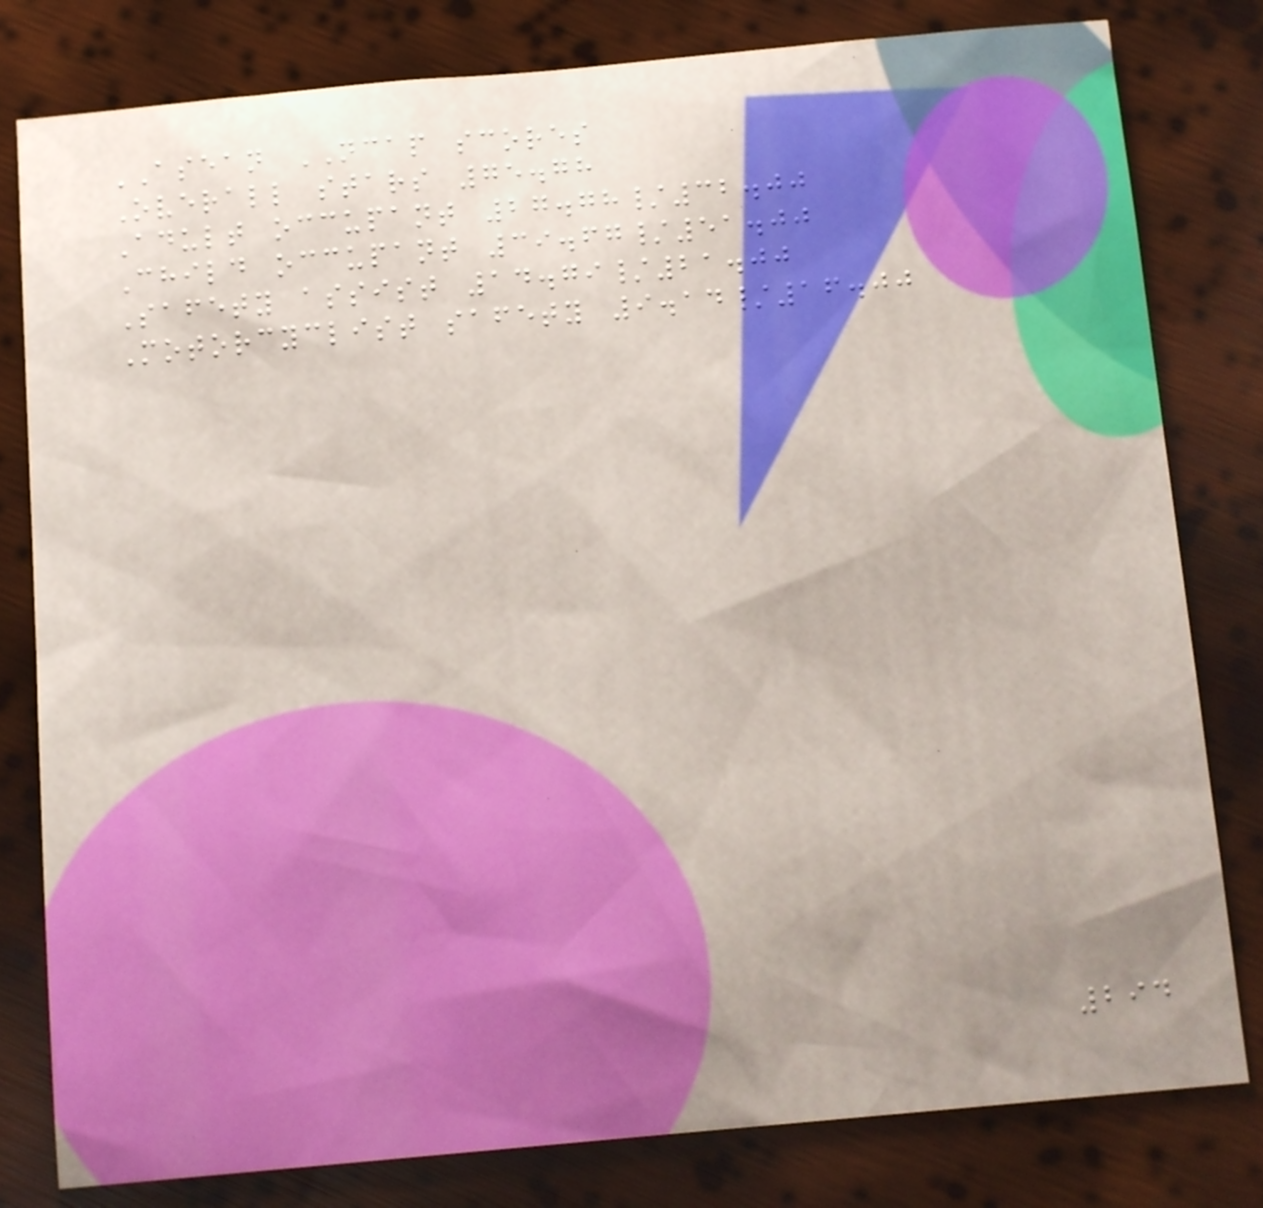ASEAN NCAP scores
Overall stars 75.78
Adult occupant 27.78/32.00
Child occupant 39.67/51.00
Safety assist 14.79/21.00
Motorcyclist safety 9.14/16.00
294
